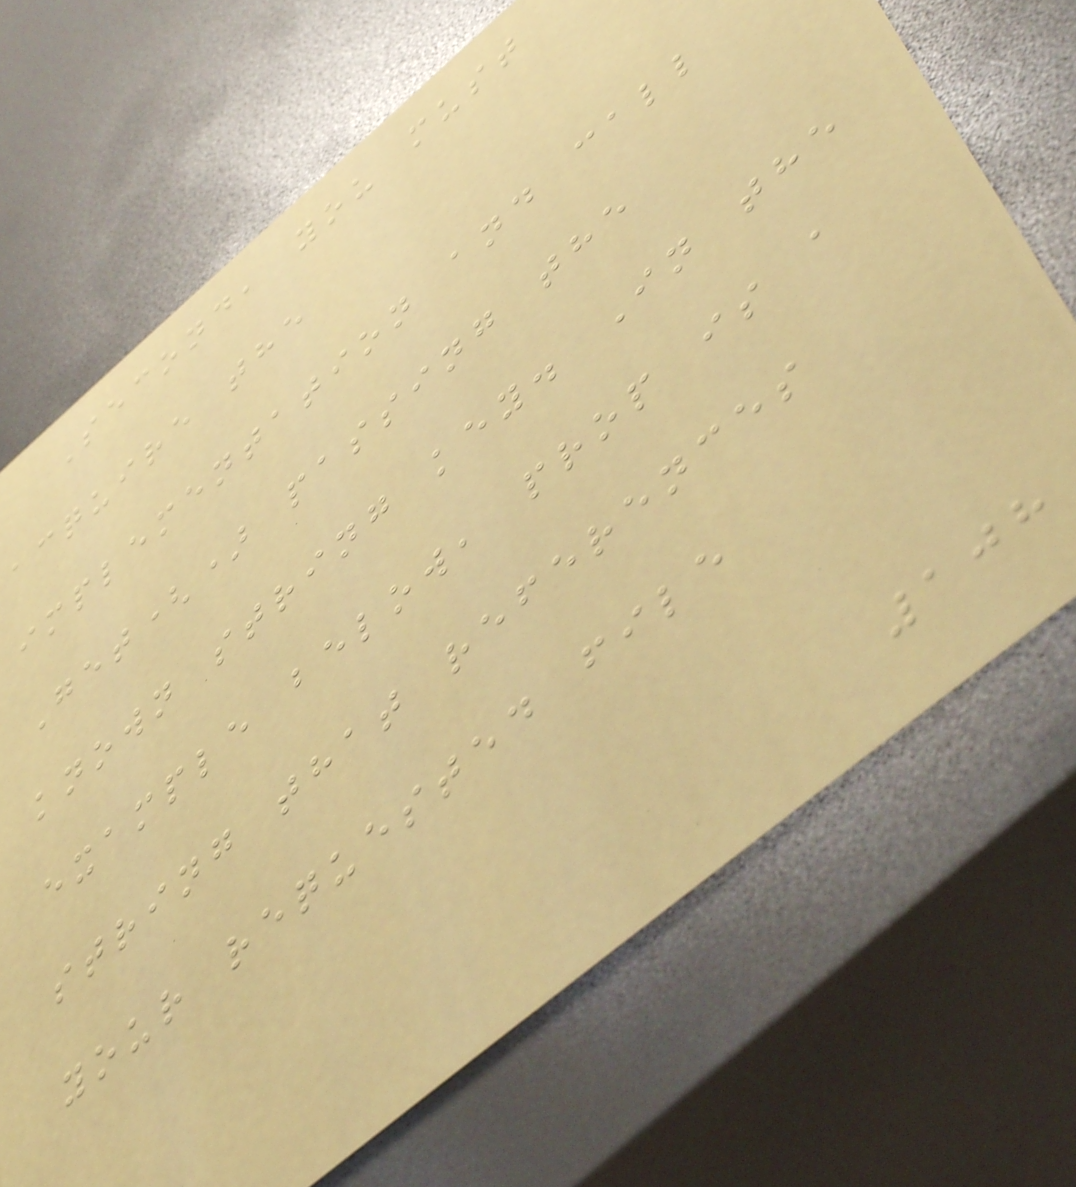Second, you must
acquire the
implementation and call
Get() passing the
known string key. In the
example below, prop is a
string that references
your requested file
108
